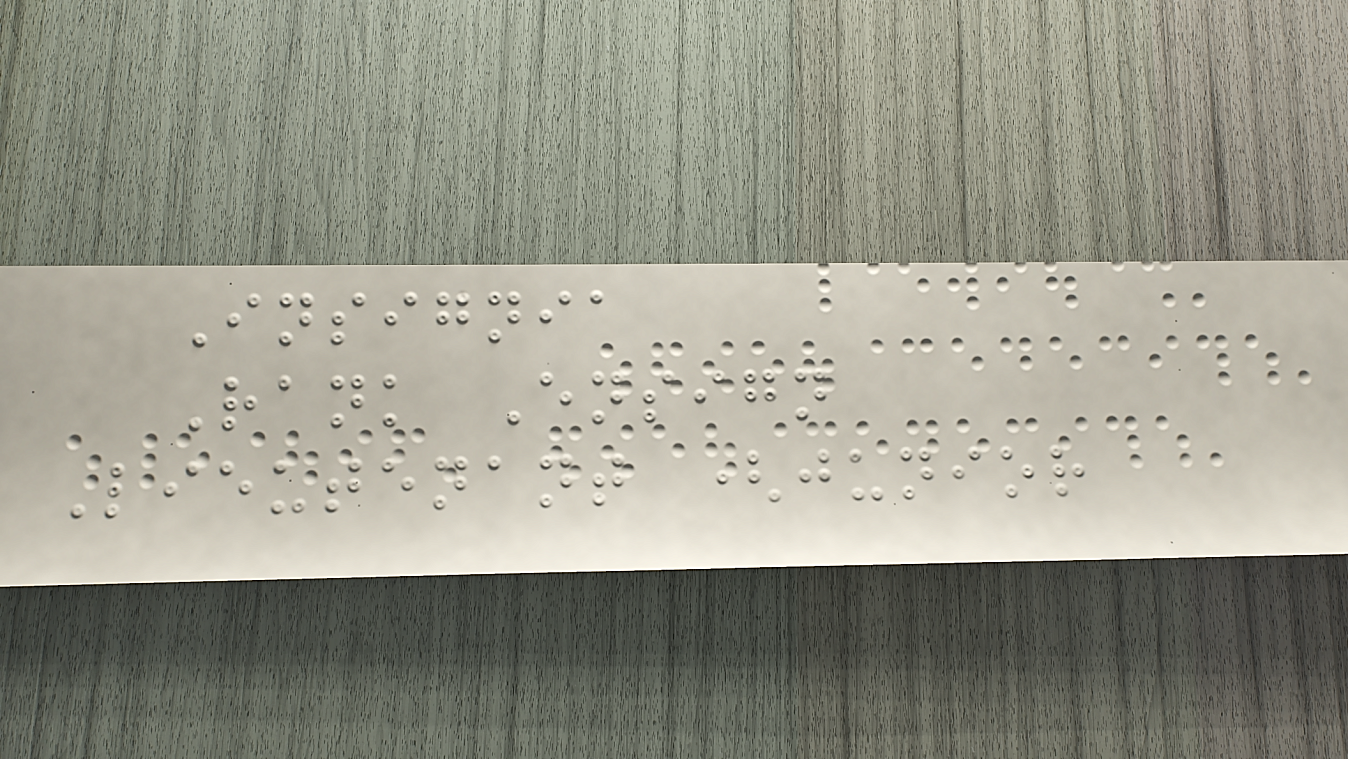Insignia
Rank Ensign
Lieutenant (junior
